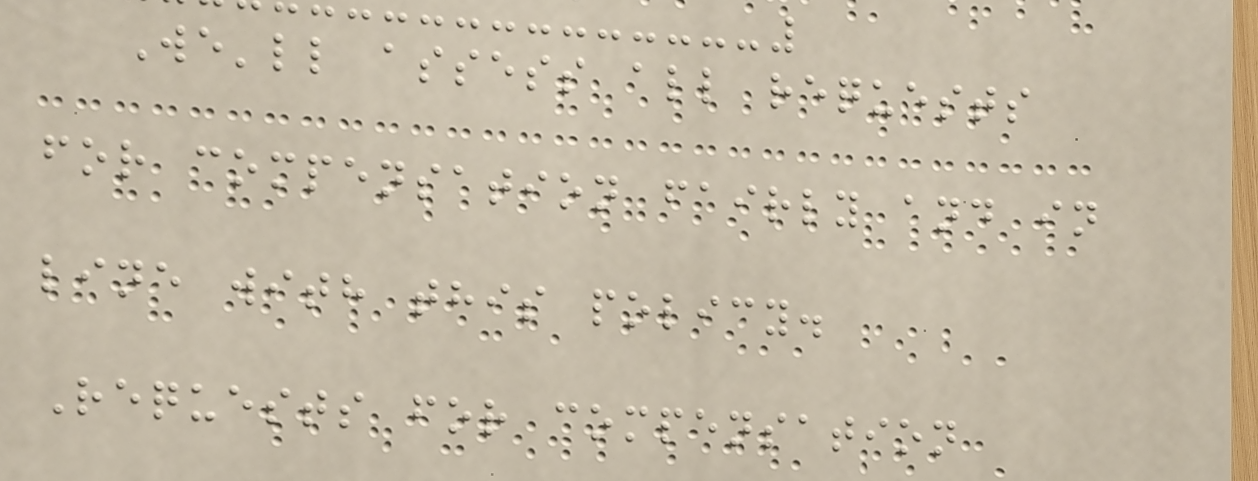We'll assess all requests
for compensation fairly and in
line with this policy.
Requests for compensation
